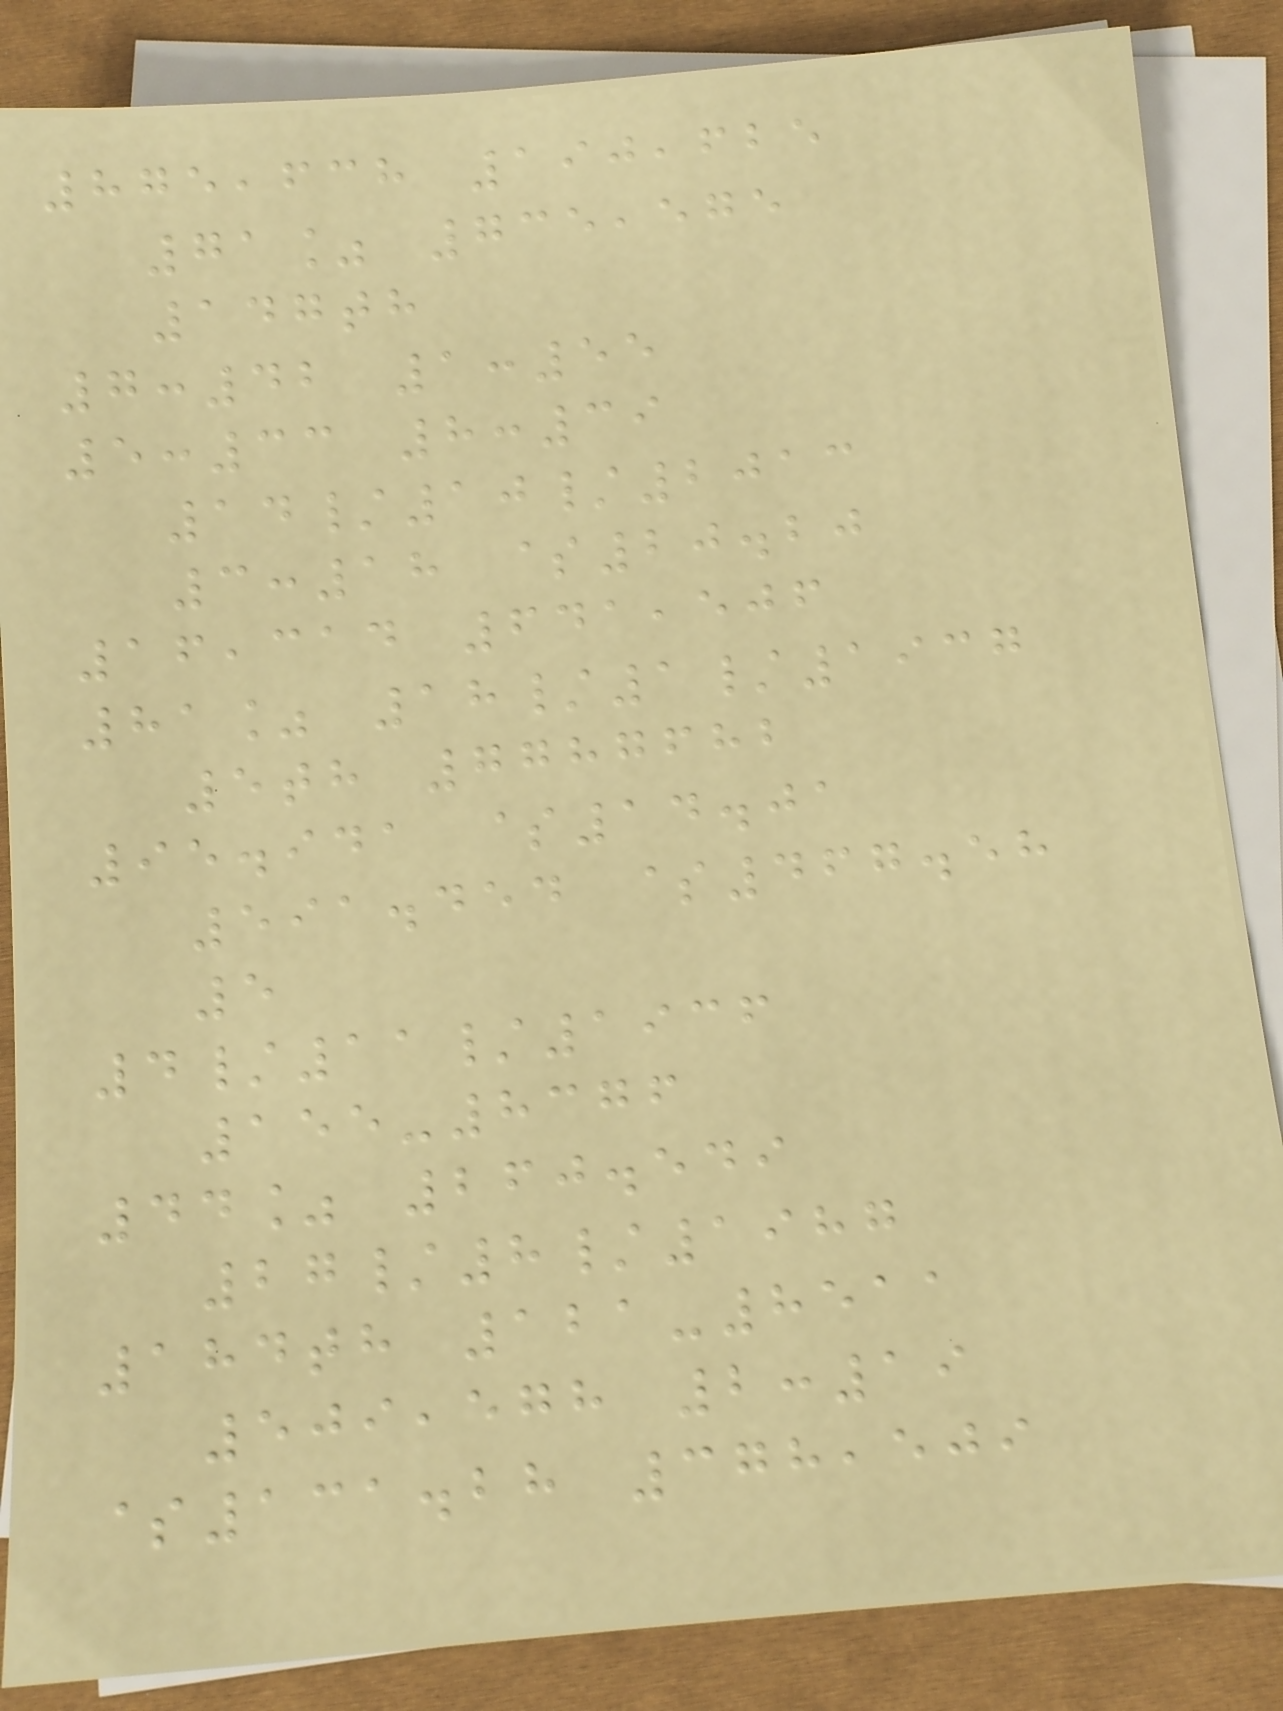875,638 190,625
71% 735,575
147th
7:42 1:55
5:33 8:39
14/10/2013
3:18 $20.20
16,314 641,506
81% 18/1/1937
5th 7787682
95.941 $14.01
591.454 $467.58
5
4/11/1936
155-8376
44% 260.549
27/8/1987
184th 121-8511
509,578 2:19
$131.28 378,509
